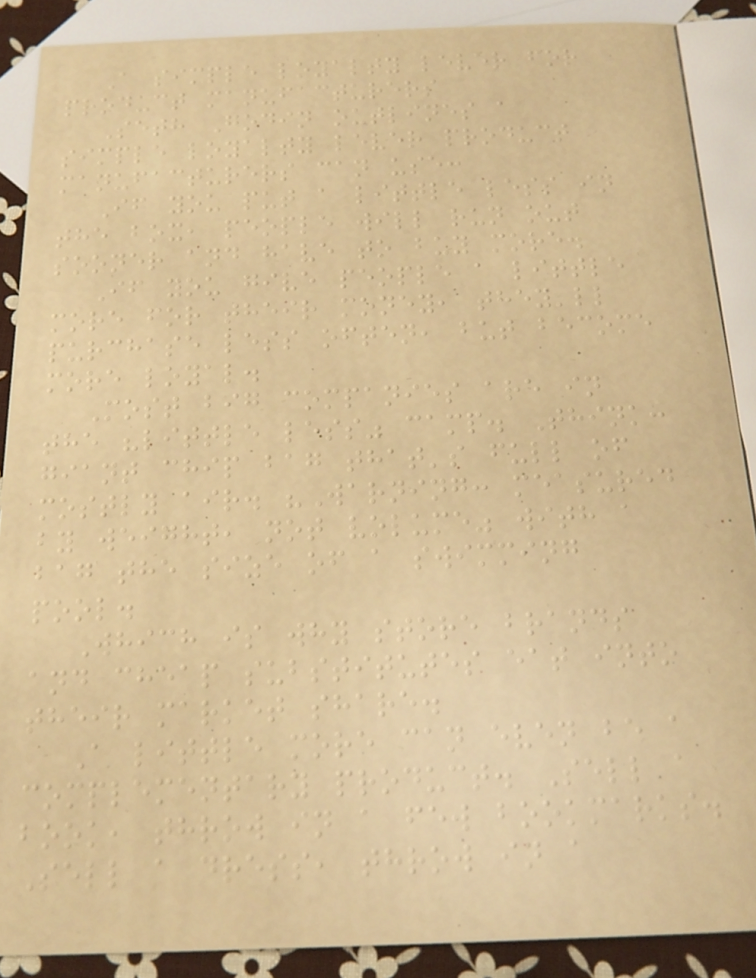A simple loyalty lever for
product manufacturers
Seth Godin outlines a
simple loyalty lever product
manufacturers can use:
If you put a little less in
the box, people will run out
sooner and have to buy more.
If you give people a little
more for their money, they'll
purchase less often, but become
more loyal.
Most big companies are in
the "little less" camp. Think:
giant chip bag that's full of
mostly air. "Warning: measured
by weight, not volume" with a
bag the size of a swimming
pool.
Which is why store brands
and cheap substitutes eat into
their market share.
A little more can even be a
complementary product. Sell a
book, throw in a few bookmarks.
Sell a dress, throw in a
